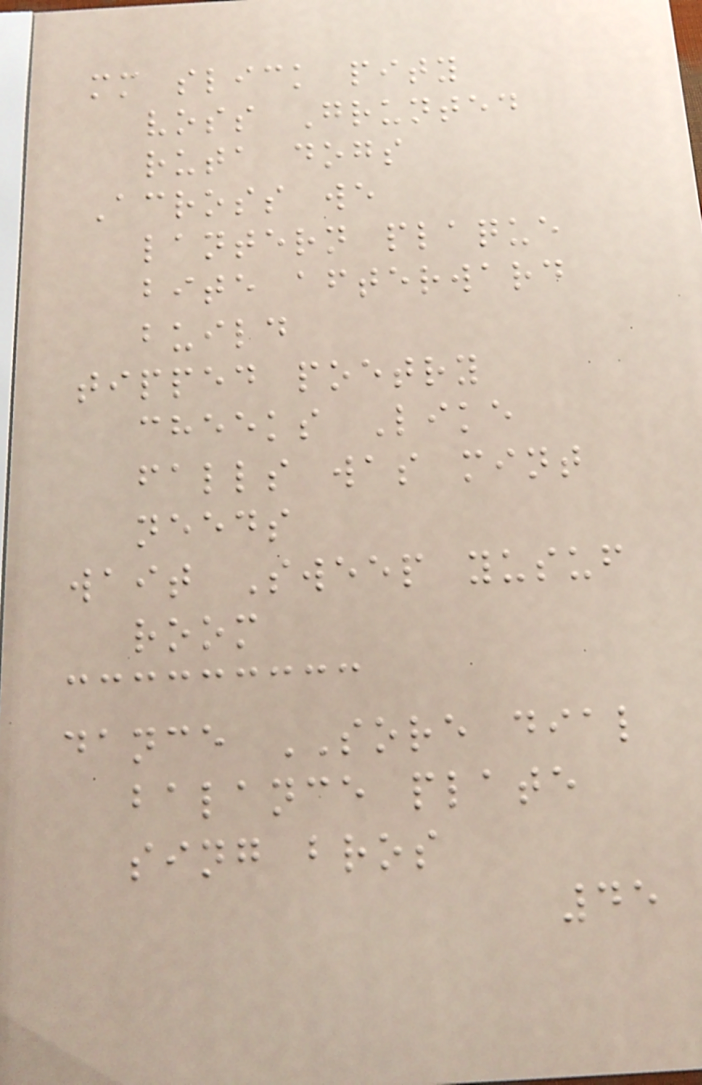mm slick pity
voss Grunted
ruta dogs
Across we
lantern plaque
bite afterward
build
tipped poetry
cheeks Like
falls was mint
needs
wait Sweep yusuf
room
dance SORE dial
balance plate
sing bros
45
